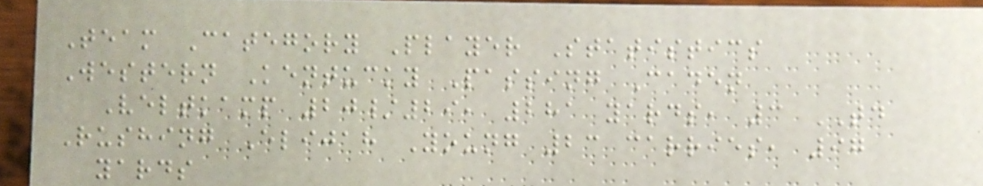Team Category Player Statistics
Western Kentucky Passing Caden
Veltkamp 20/29, 281 yards, 3 TD
Rushing Elijah Young 23 carries, 97
yards
